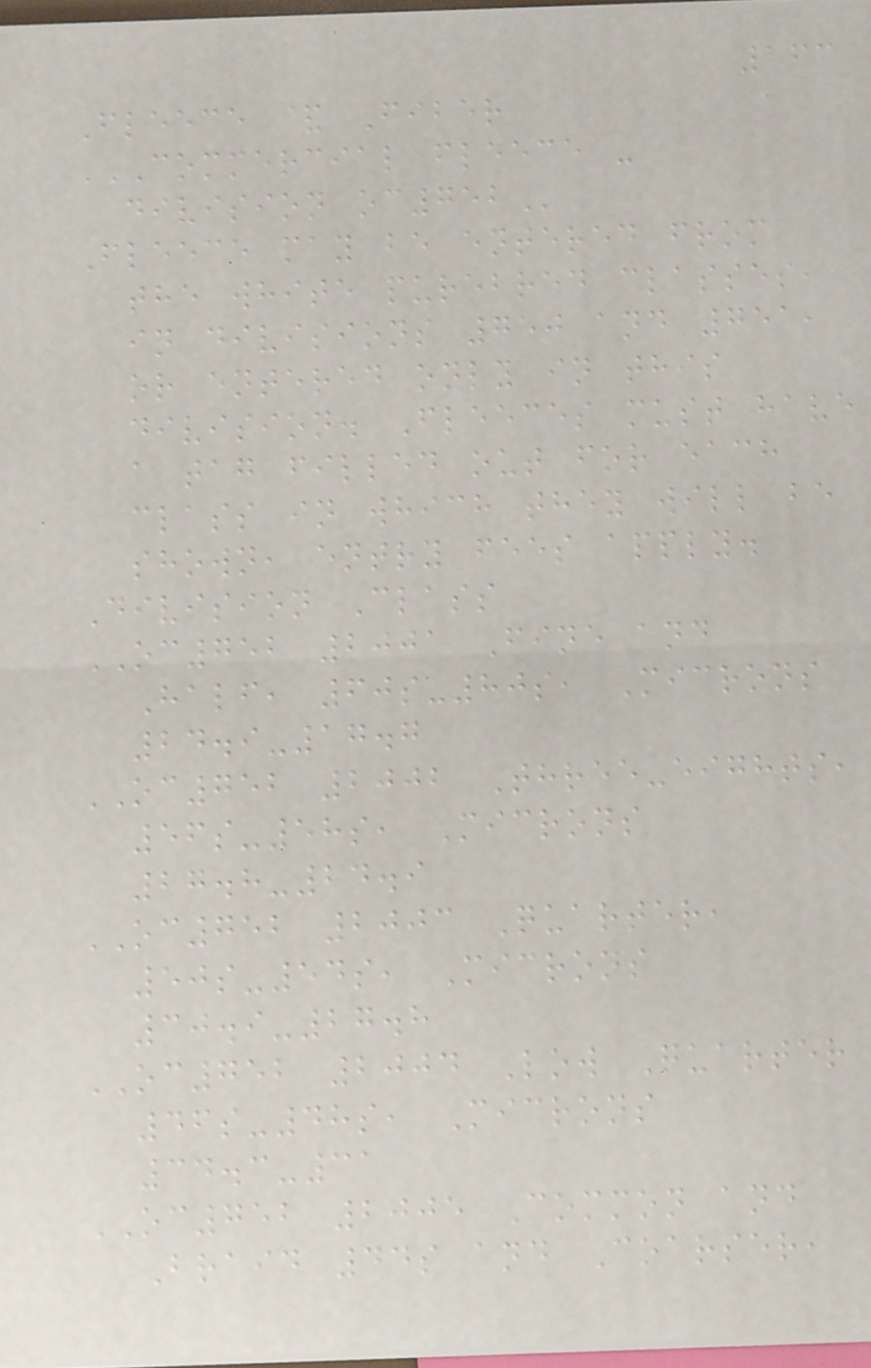163
Fleece & Fiber
COMMERCIAL FLEECE -
DIVISION OC752
Fleece may be entered from
the white purebred classes,
in divisions 750 and 751,
or entered only in this
division. Fleeces must have
a tag filled out for each
class in which they will be
shown, entry fees apply.
Division Class
OC752 2001 Fine and
Half, 60s-80s, Microns
24.9-17.7
OC752 2002 Three-eights,
56s-58s, Microns
27.8-24.9
OC752 2003 Quarter,
50s-54s, Microns
30.9-27.8
OC752 2004 Low Quarter
46s-48s, Microns
34.3-31
OC752 2005 Common and
Braid 44s and Coarser,
